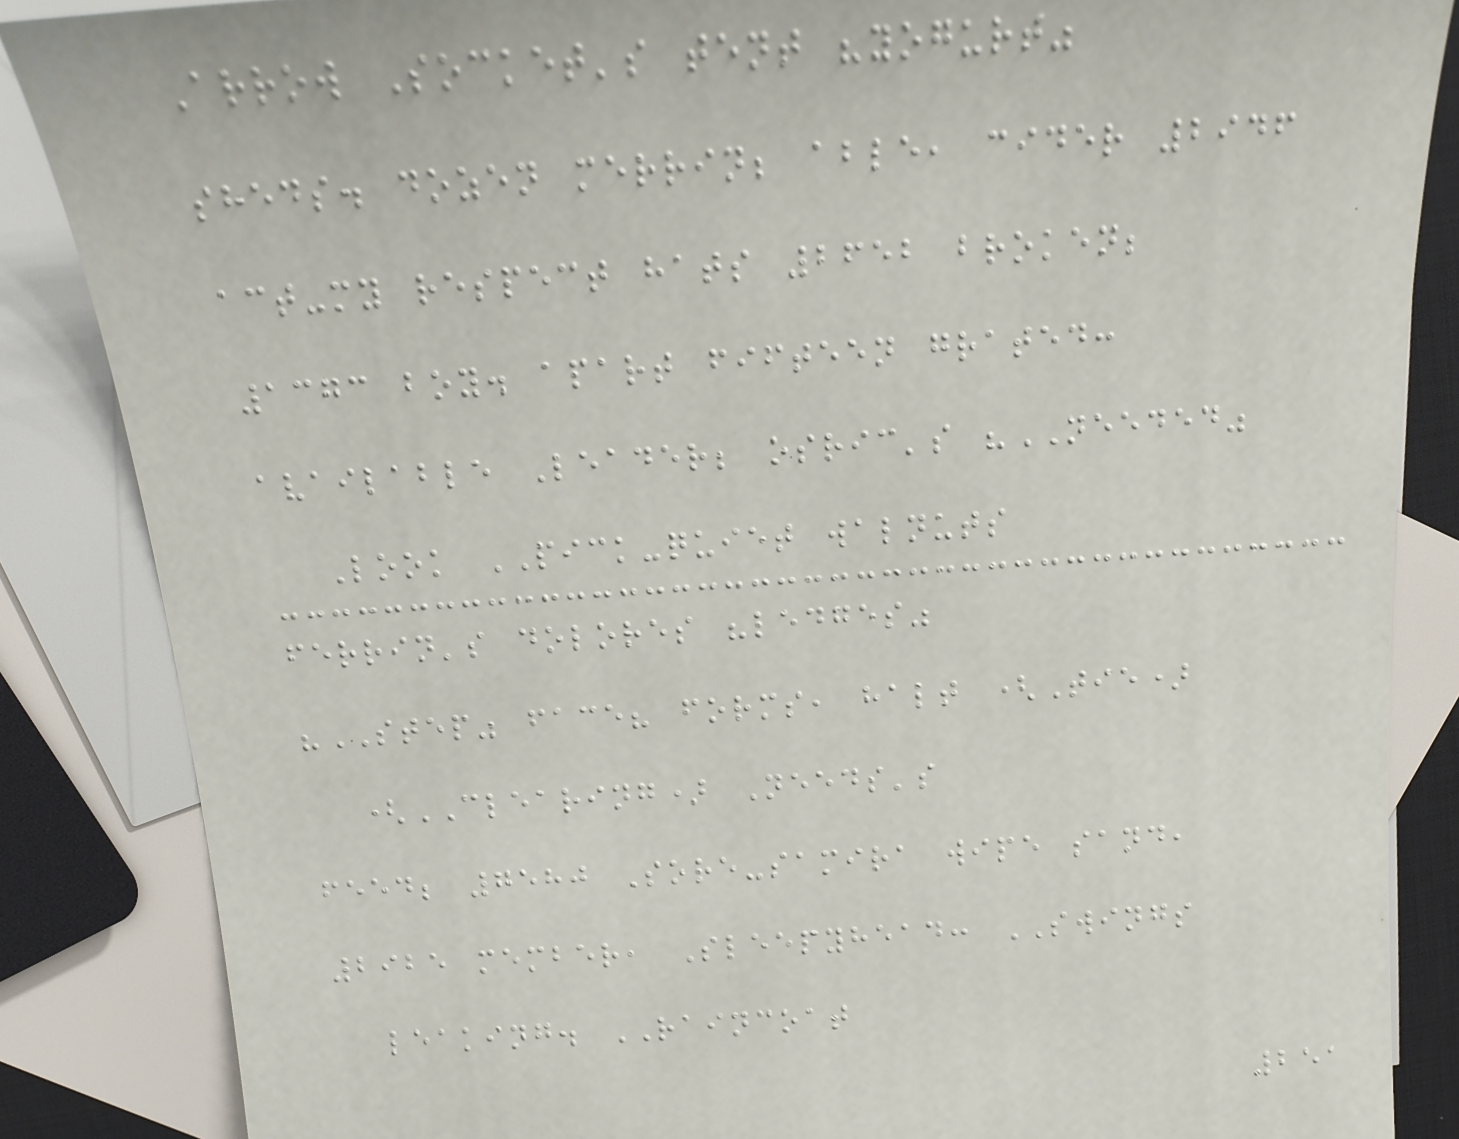Arrow Socket's tent "yogurt"
sheds. dozen merrin; able, cider 2946
act-my respect hats 2652 broken;
1373 boy. apart fifteen grated:
available Leader; osric's "NEEDED"
Look PICK-quiet walnuts
ferrin's dolores "ledges"
"STEP" face? forms, halt (Tie)
(CLEARING) Needs's
feed; 7580 Sore-samira wipe sand,
2925 member, Sleepyhead: SWINGS
leaking. RAINCOAT
251
